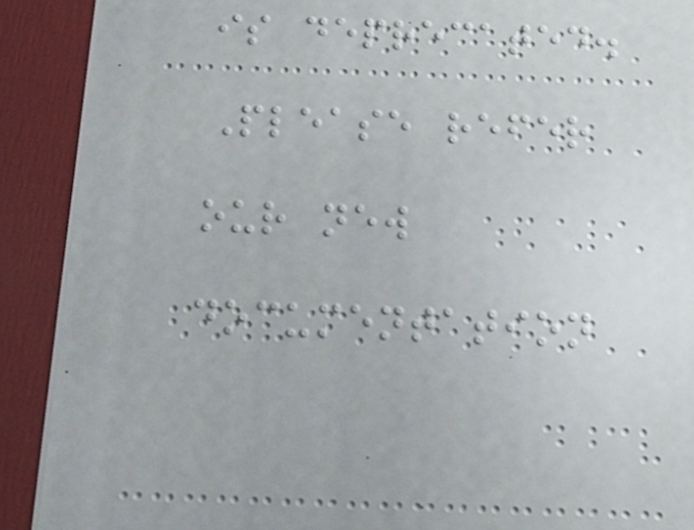is deprecated.
Please refer
our new
documentation
